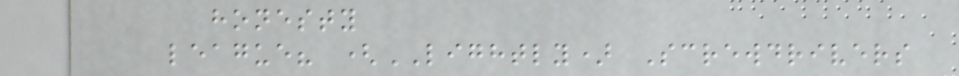honesty
league? (LIGHTLY) Screwdrivers
